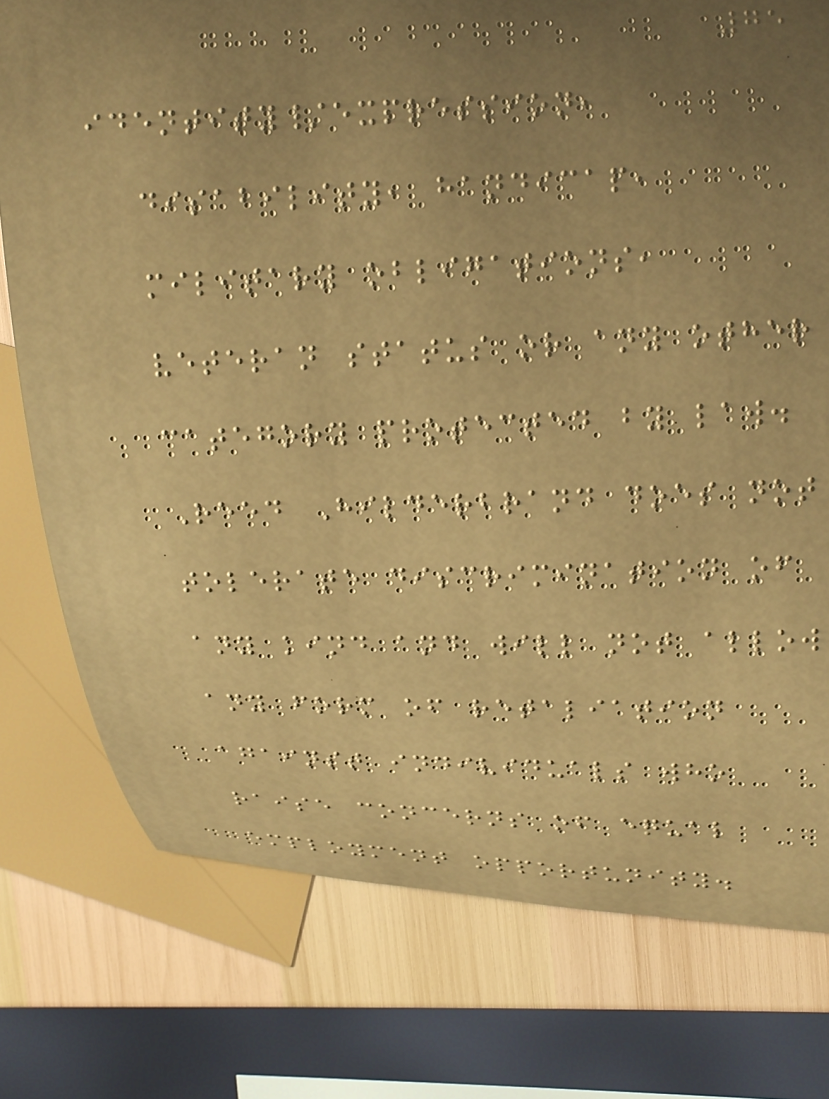75
identity/expression,
disability, handicap,
military obligations,
veteran status or any other
category protected by law.
Reed Hilderbrand does not
tolerate discrimination of
any kind and will not allow
any form of retaliation
against individuals who
raise concerns of equal
employment opportunity.
